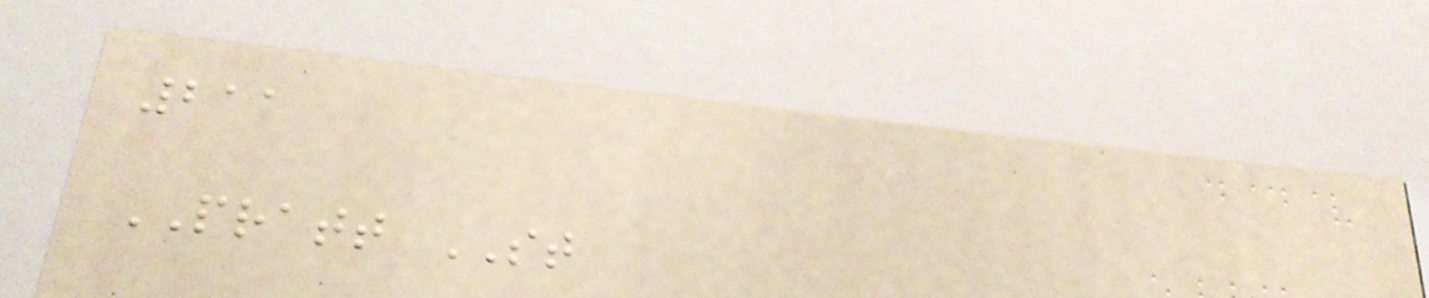211
PRATT ST
